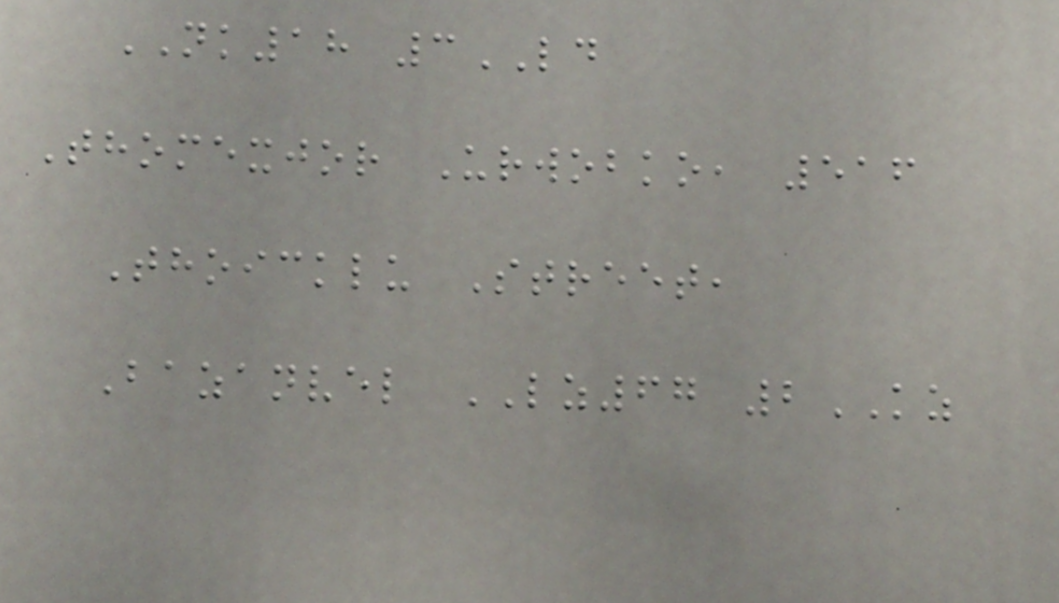NK18 3LD
Thomexjor Urwobko, 516
Thoicklu Street,
Bazanvel LZ67 2KZ
